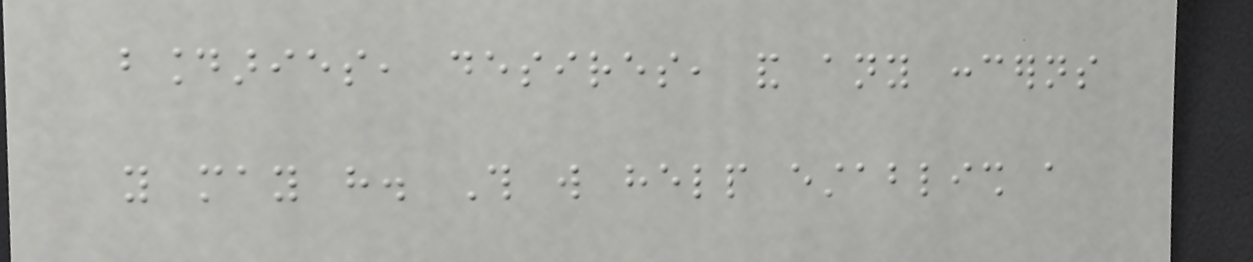boundaries, desires, and any concerns
you may have. This will help establish a
